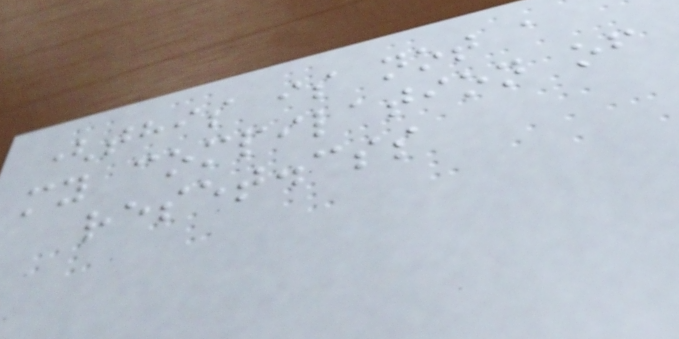(this is not a
my compilation of
reset.css
